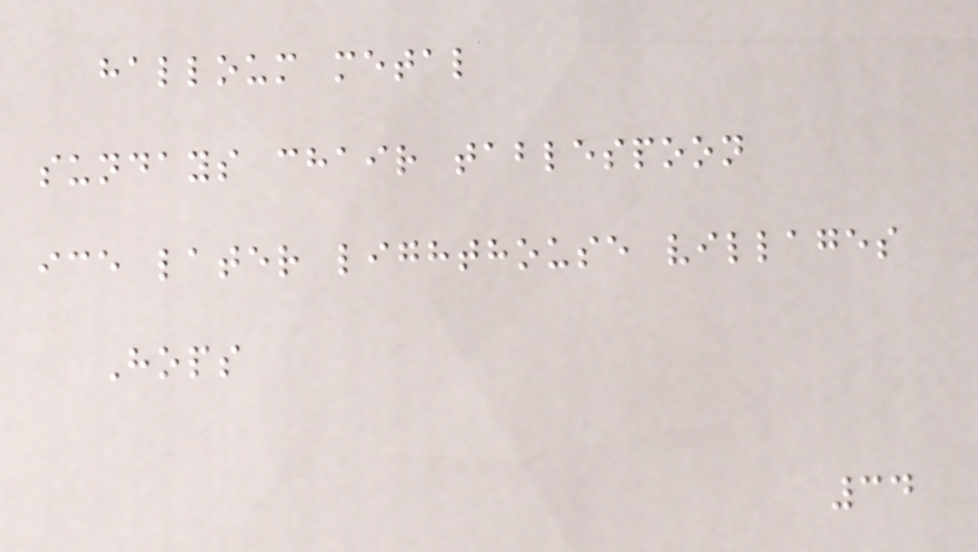halloum metal
sundays chair tablespoon
ice later lighthouse villages
Hops
34
